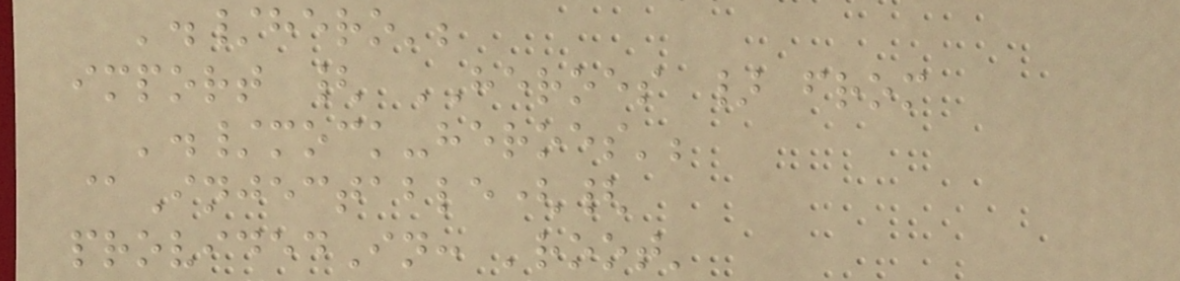'./hero';
import { HEROES } from
'./mock-heroes';
@Injectable({
providedIn: 'root'
